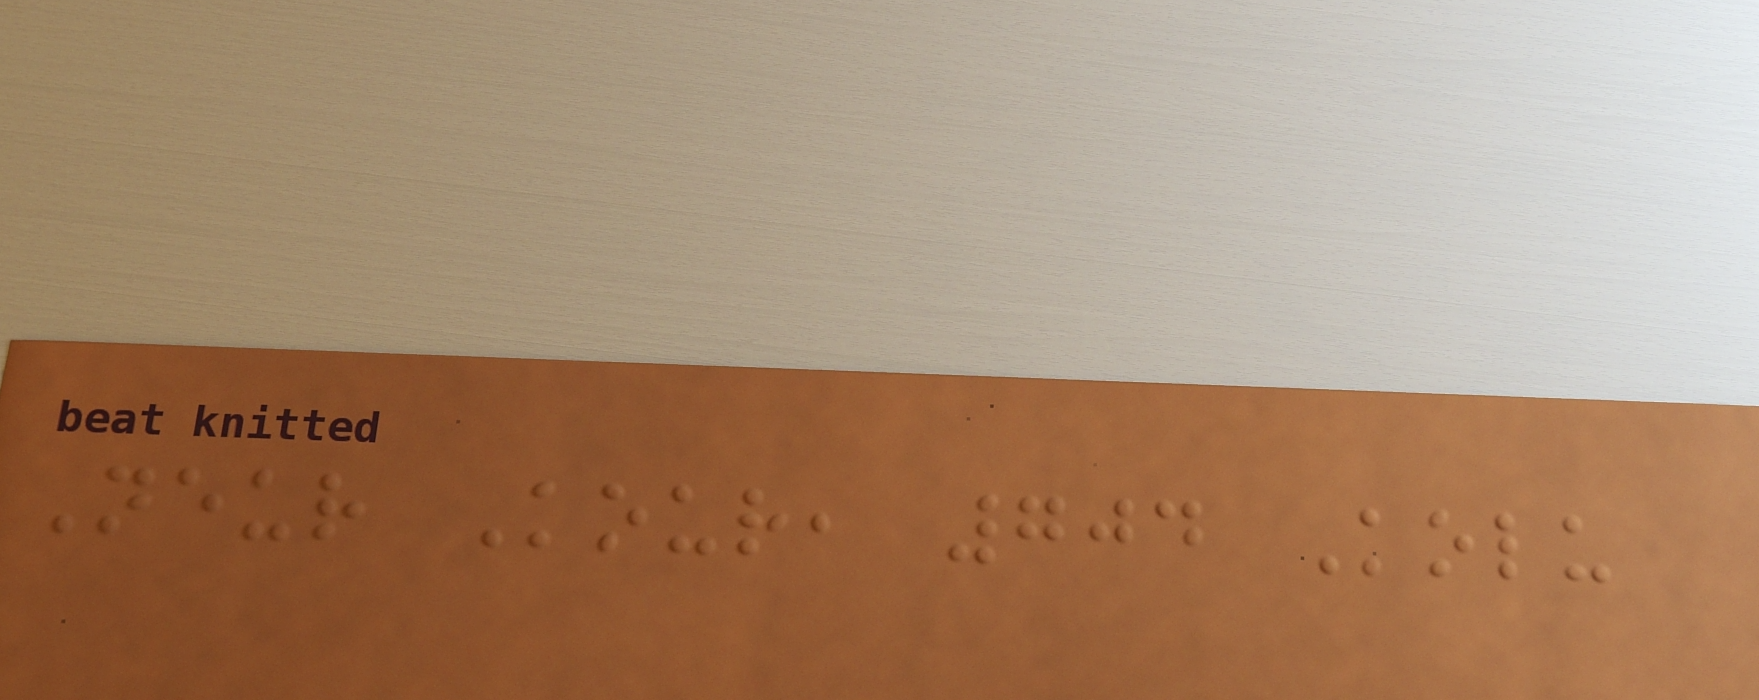Neur Kour, 704 Kolu
